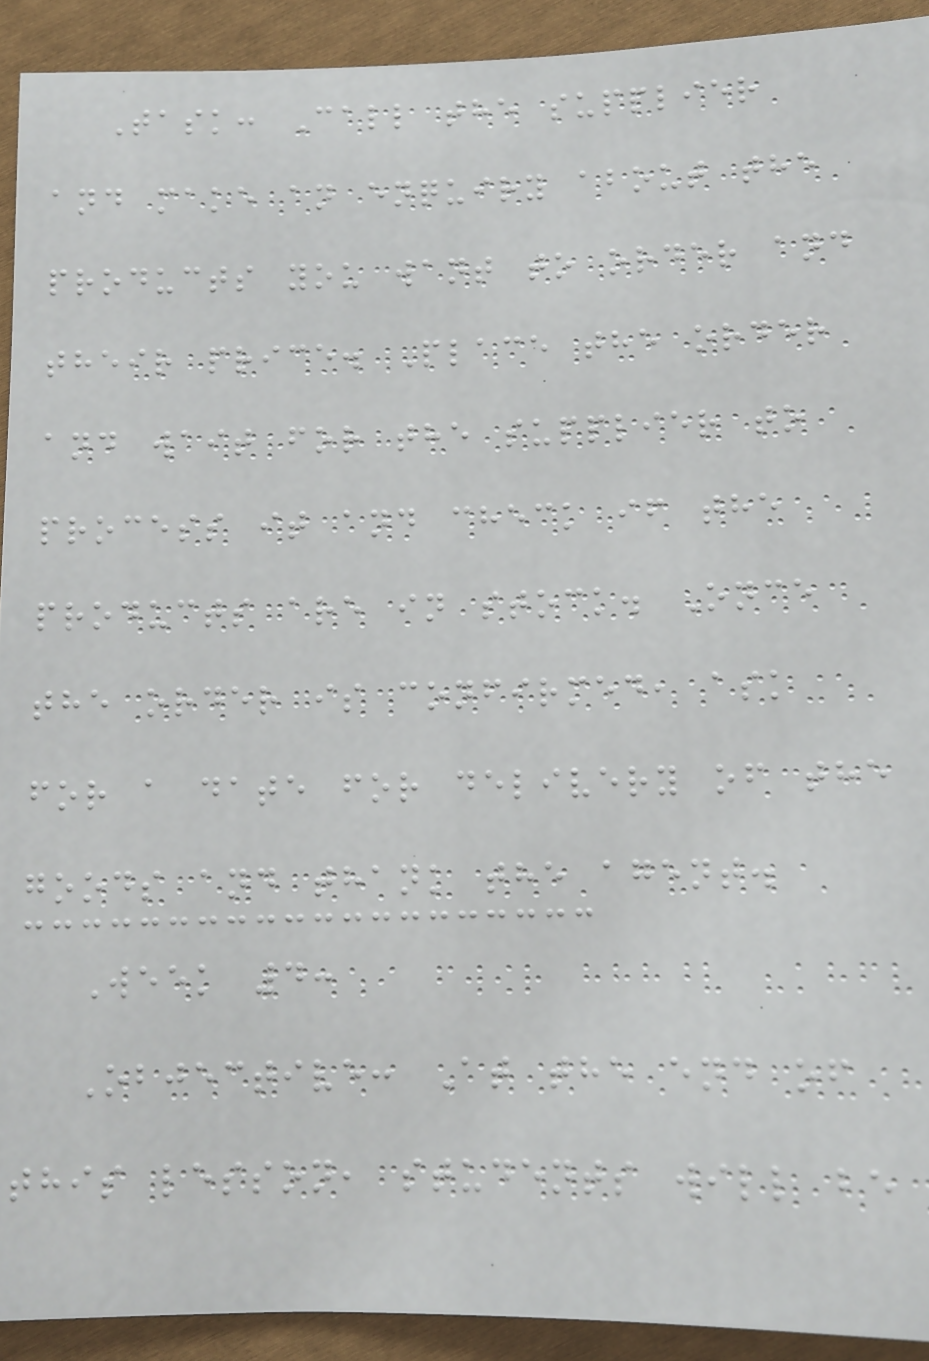Task: Call the supplier
and make an enquiry about the
products you want to order and
their price. Place the order
and wait for the supplier to
process it and check if the
products are in stock. Once
the order is confirmed, ask
for a date for delivery of the
goods and thank the agent.
Week 4:
Objective: At the end of
this lesson, students will be
